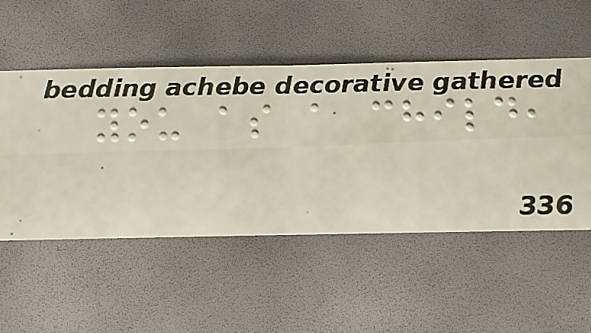you as a child,
